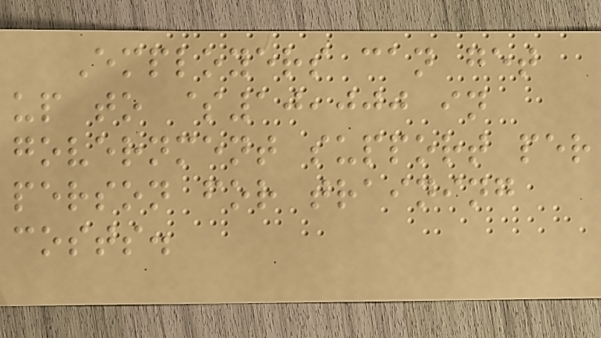Employers can get
up to $10,000 in
government support per
person for training
costs.
